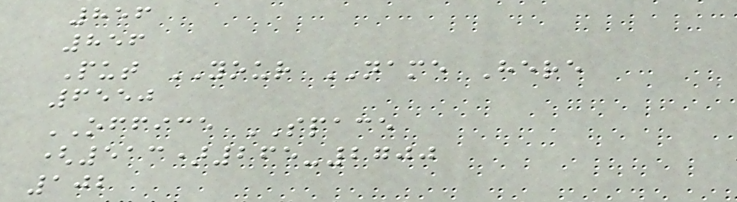856
856
Put YOUR NAME Here
6550
OFFICE SPACE
(513)265-2700
102
